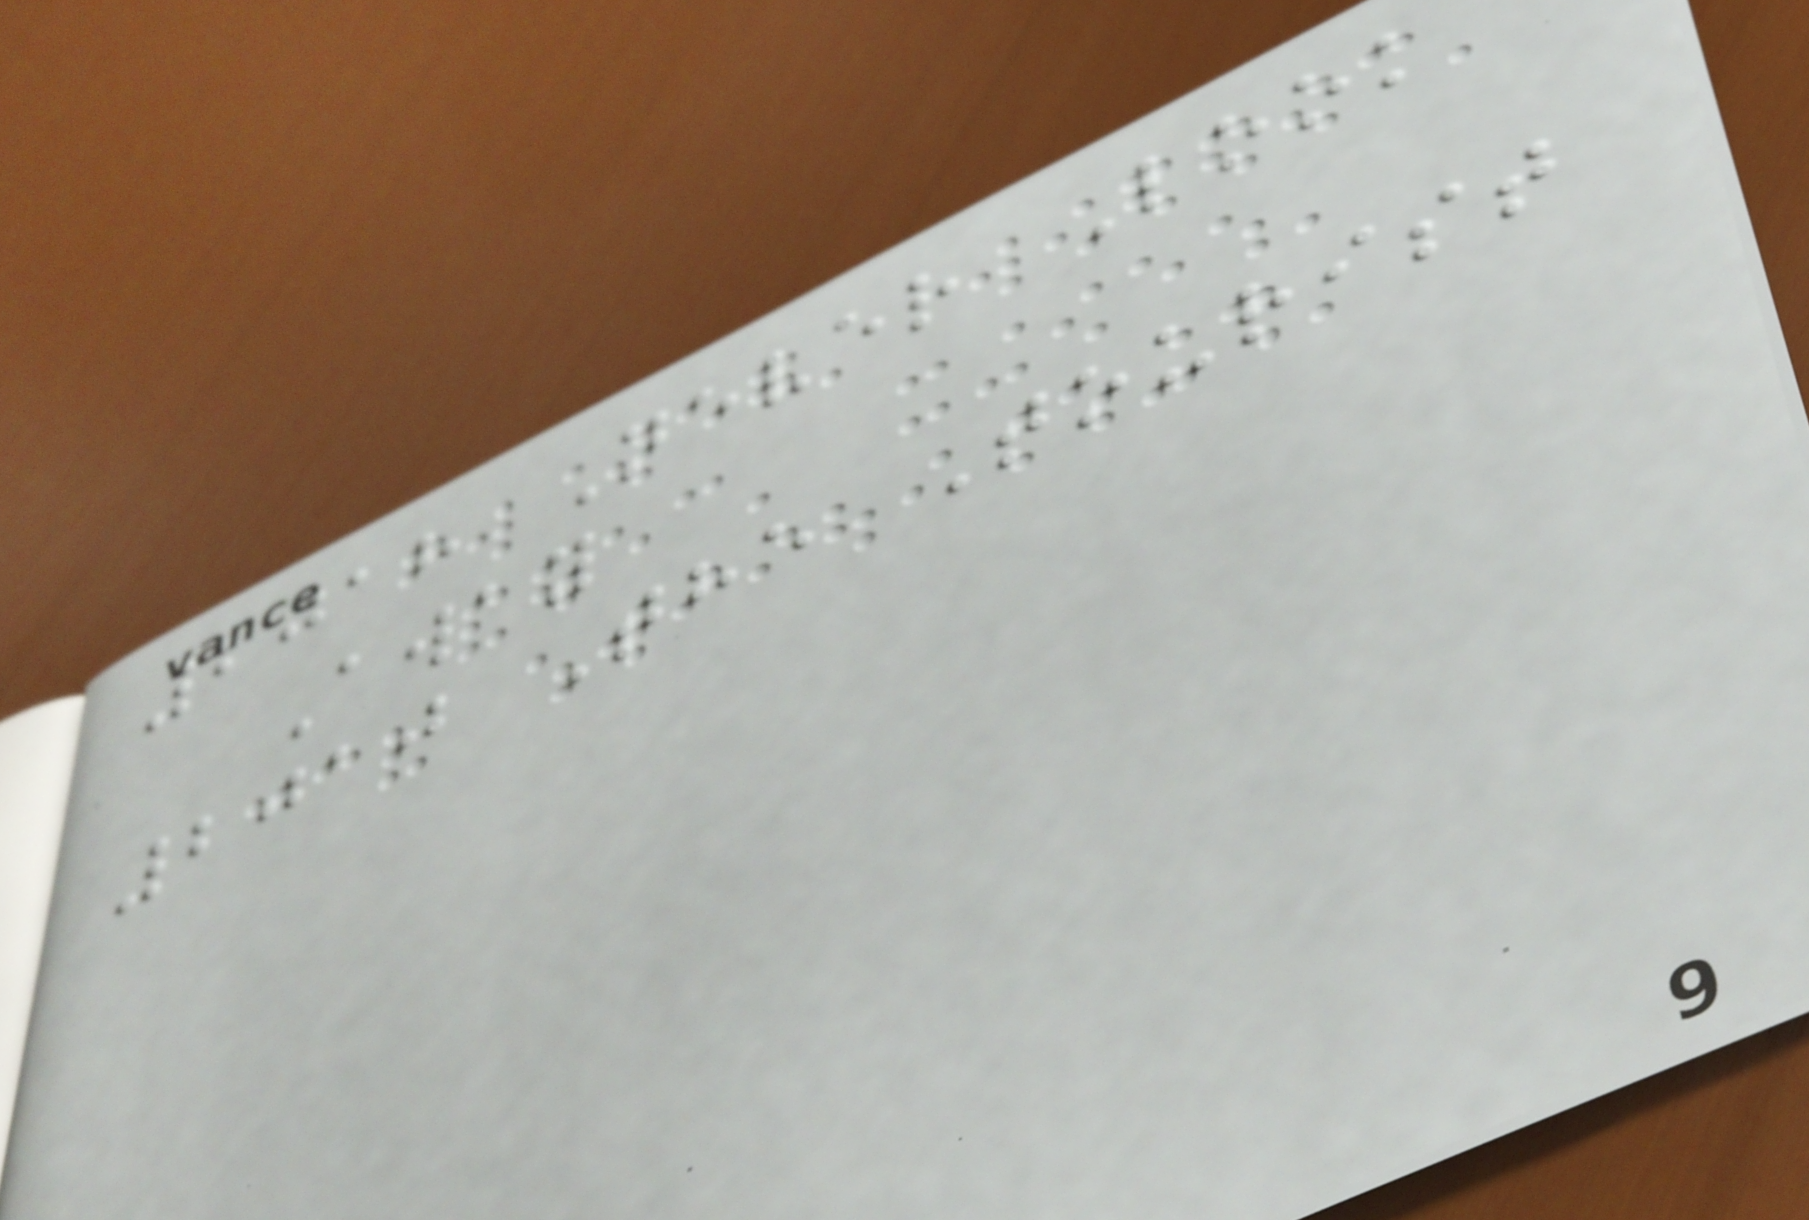2018 Never Look
Away
2010 The Tourist
